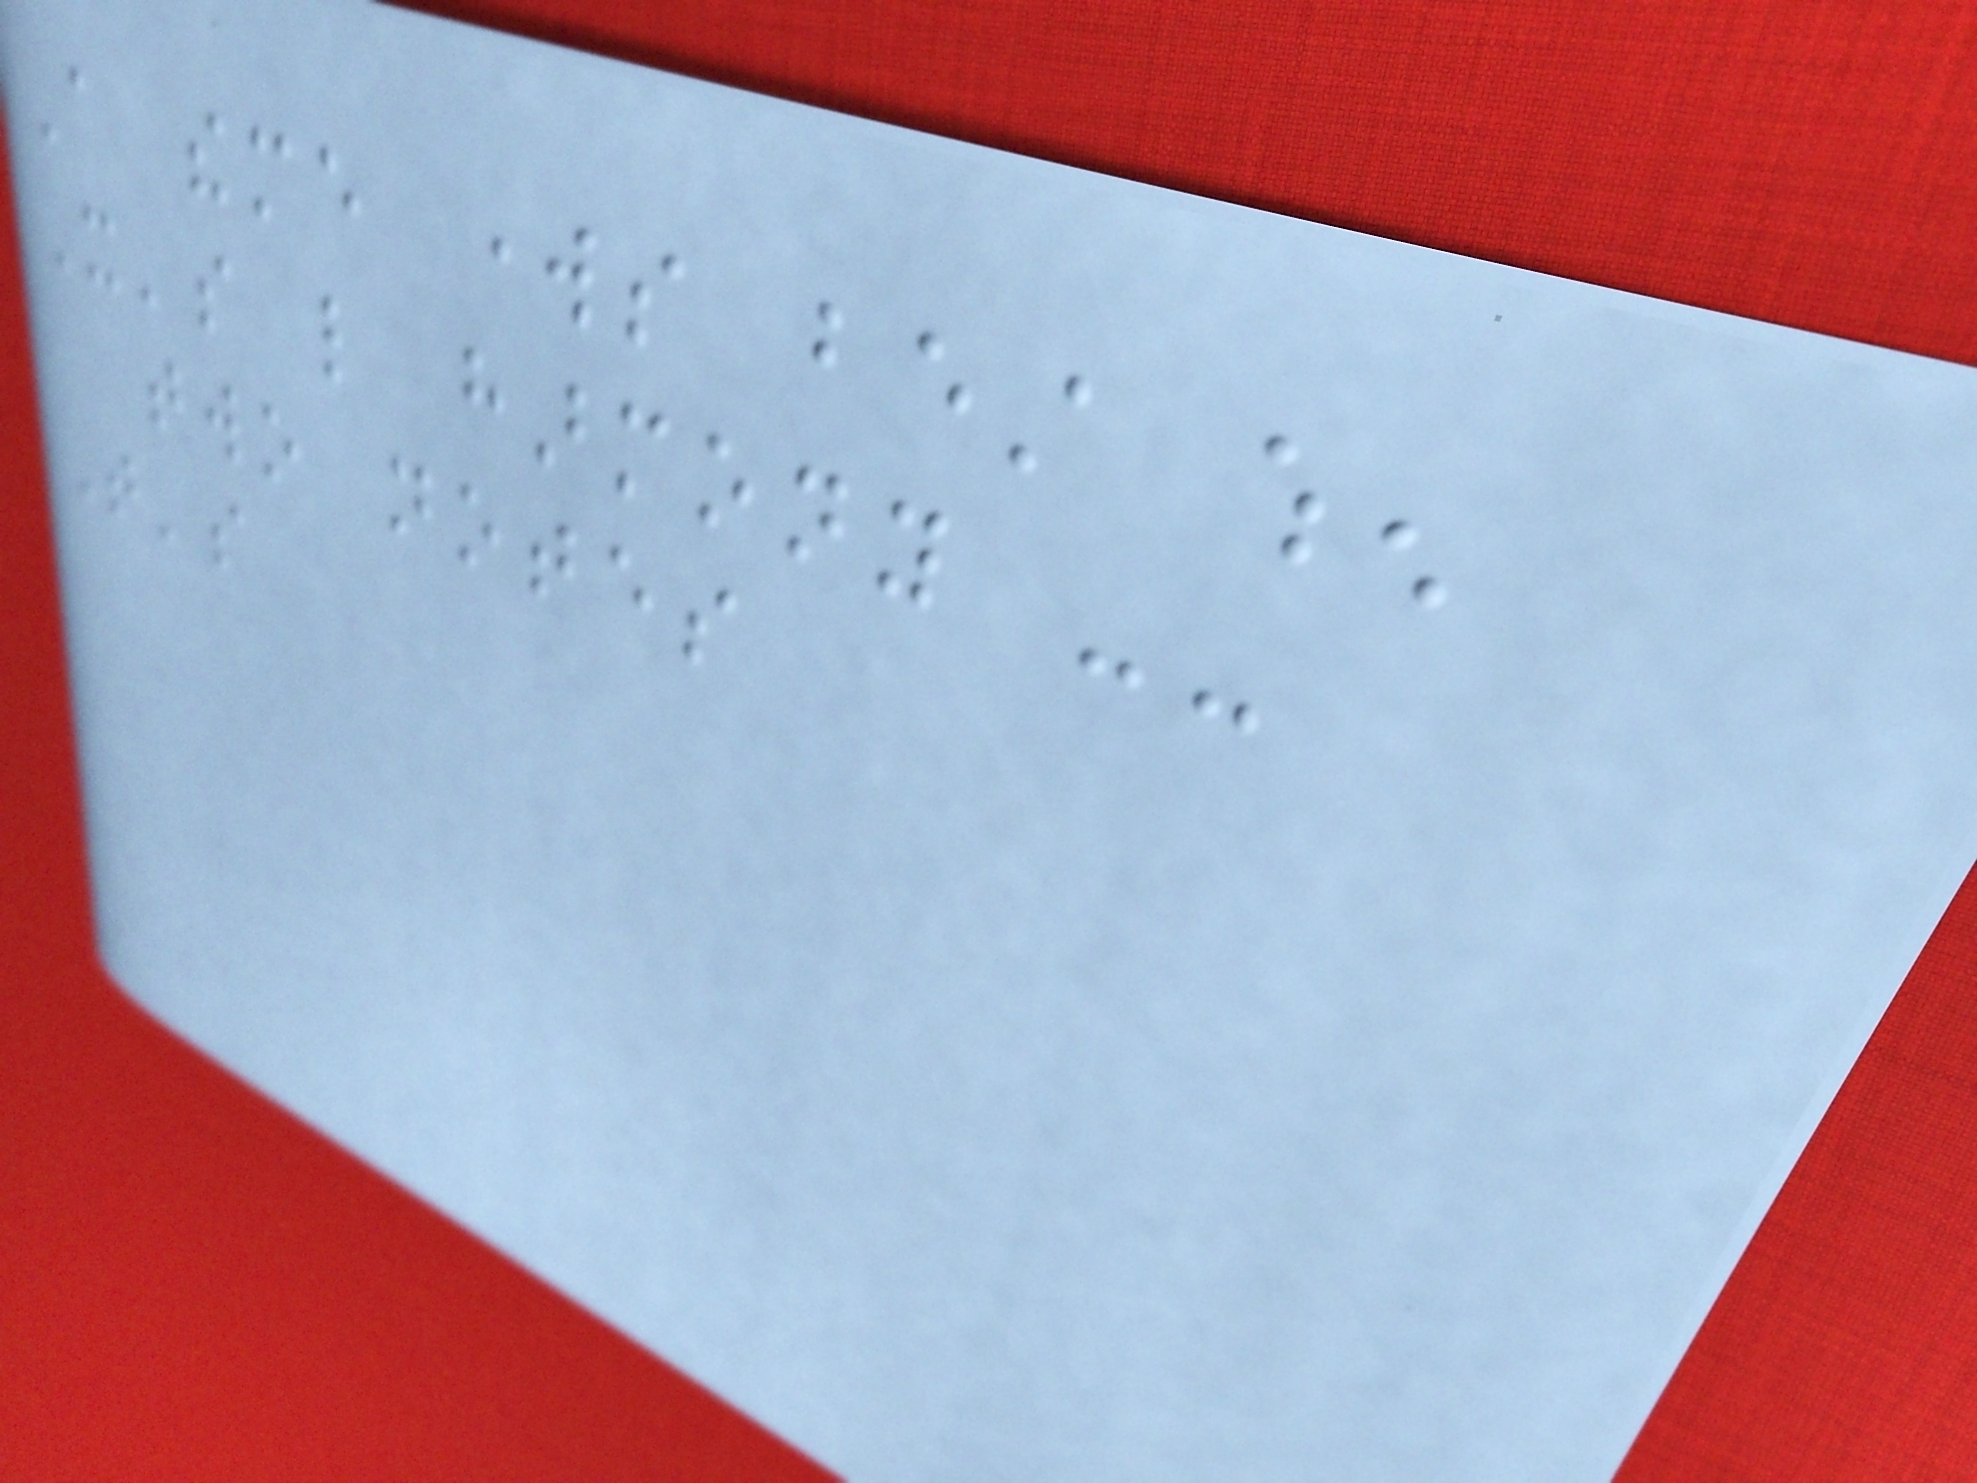A theme works best when
It's like harmony --
two notes
That's
